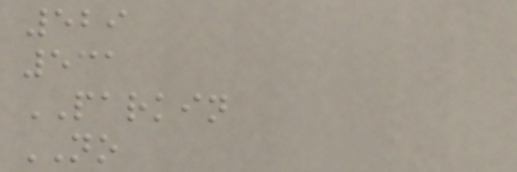529
531
PARKIN
NO
